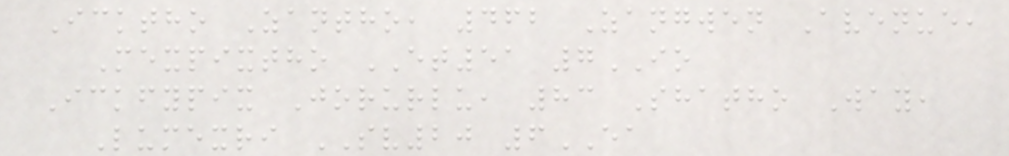Icktho Zantho, 462 Zangwen Avenue,
Mexpixtho ET51 7IO
Ickfypix Jorurlu, 83 Shatho Way,
Lumexri SV20 6EA
